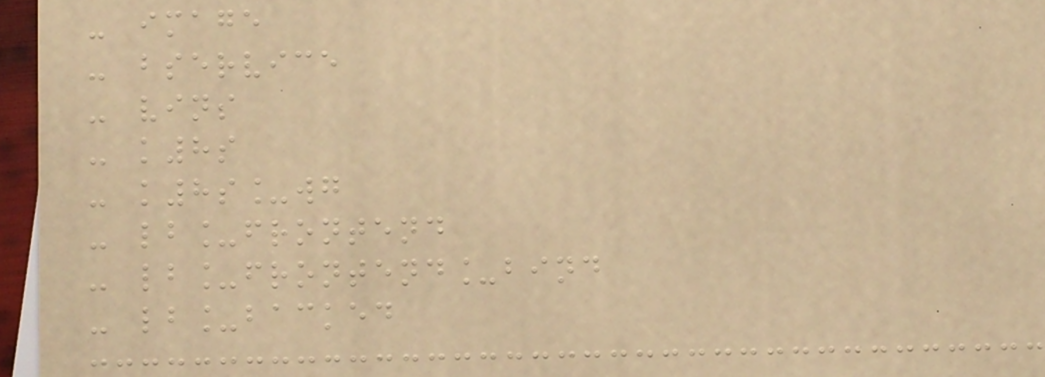- image
- bservice
- vins
- k8s
- k8s_wg
- lb_frontend
- lb_frontend_bind
- lb_backed
